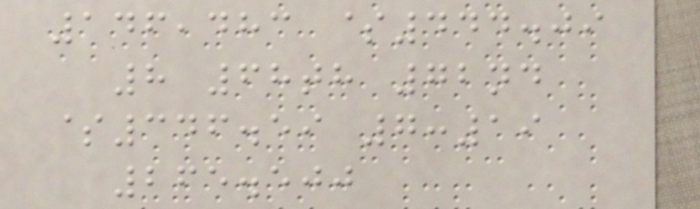146,483 $444.09
8 68th 72nd
$346.59 7:19
265.500
